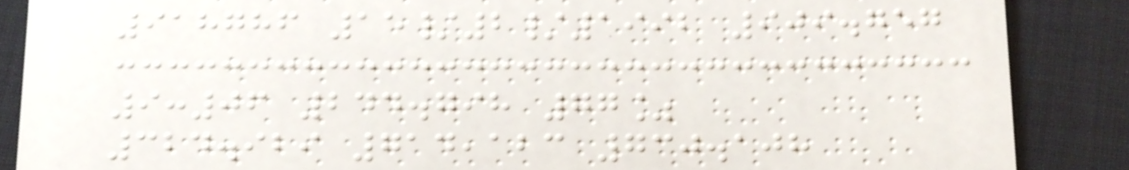918786 15/2/1992 909.757
9:06 244.798 77%
324.929 714,123 730.108
